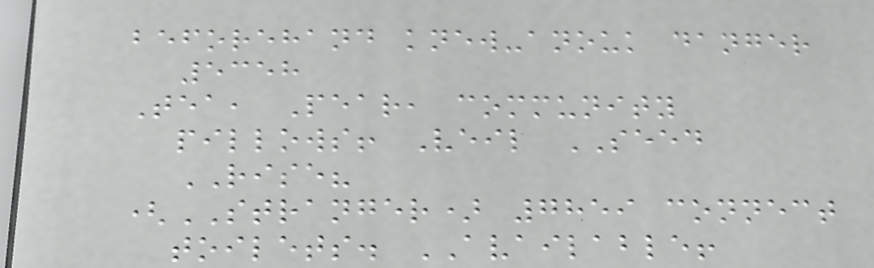beforehand knew-anouk danger
5358
Tea, Pear, community
pillows! Veil SEED
RISE?
(STRANGER) 7859 connect
toilets. AVAILABLE!
